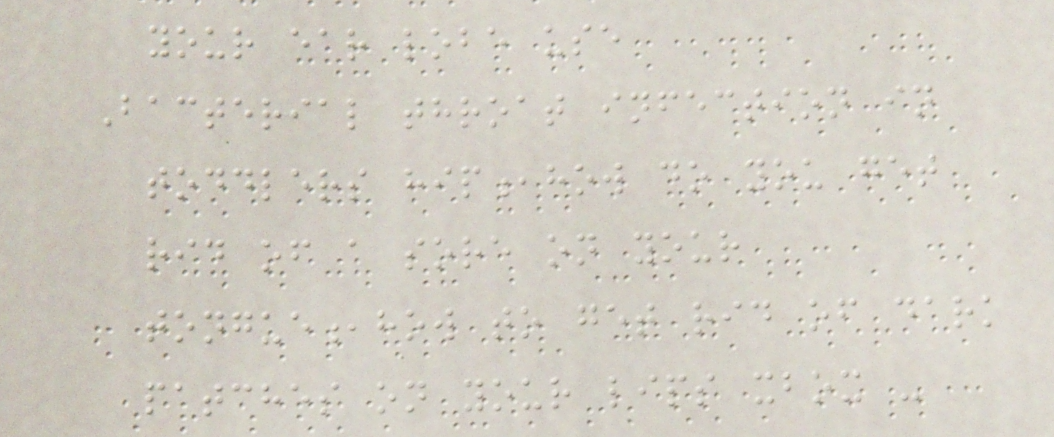your ear lobe use
Bacterial throat infection in
toddlers hip,how do you get
rid of a sore on your
tongue,how to get rid of dark
patches on your lips xbox -
